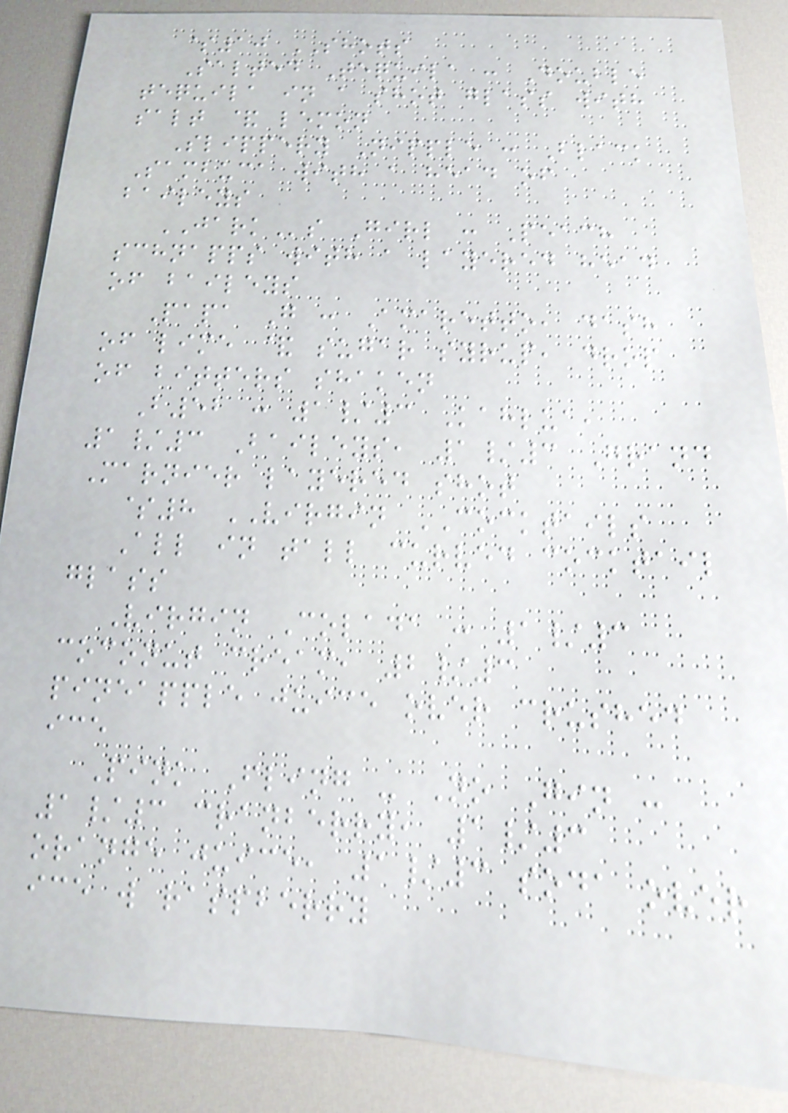$10 SHOTS
Salted Tequila : Double
tequila in a shot glass with
salt & lemon
Slippery Nipple : Black
Sambuca with a head of
baileys
JARKs Girl : Peach
schnapps with a layered head
of baileys
Papa G : Amaretto, dash
of lime & sugar syrup, drop
of bitters shaken
B52 : 1/3 Kahlua,
1/3 Baileys, 1/3 Grand
Marnier layered shot
$8 VIRGIN COCKTAILS
All in tall curved cocktail
glass
Virgin Colada : 1/3
coconut cream, 2/3
pineapple juice over crushed
ice
Pink Fling - No Gin :
1/3 cranberry, 1/3
orange juice, 1/3 soda over
ice w raspberry
